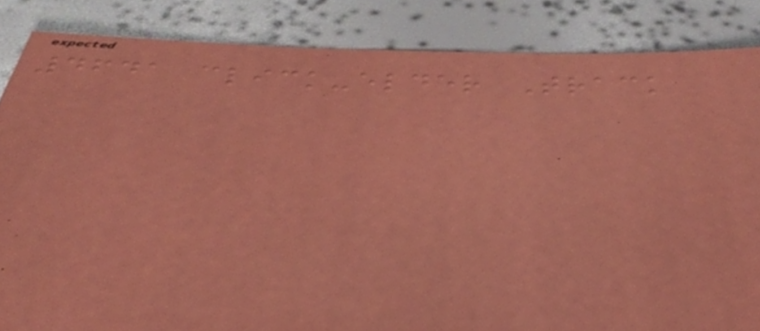4641 click-elder Track
